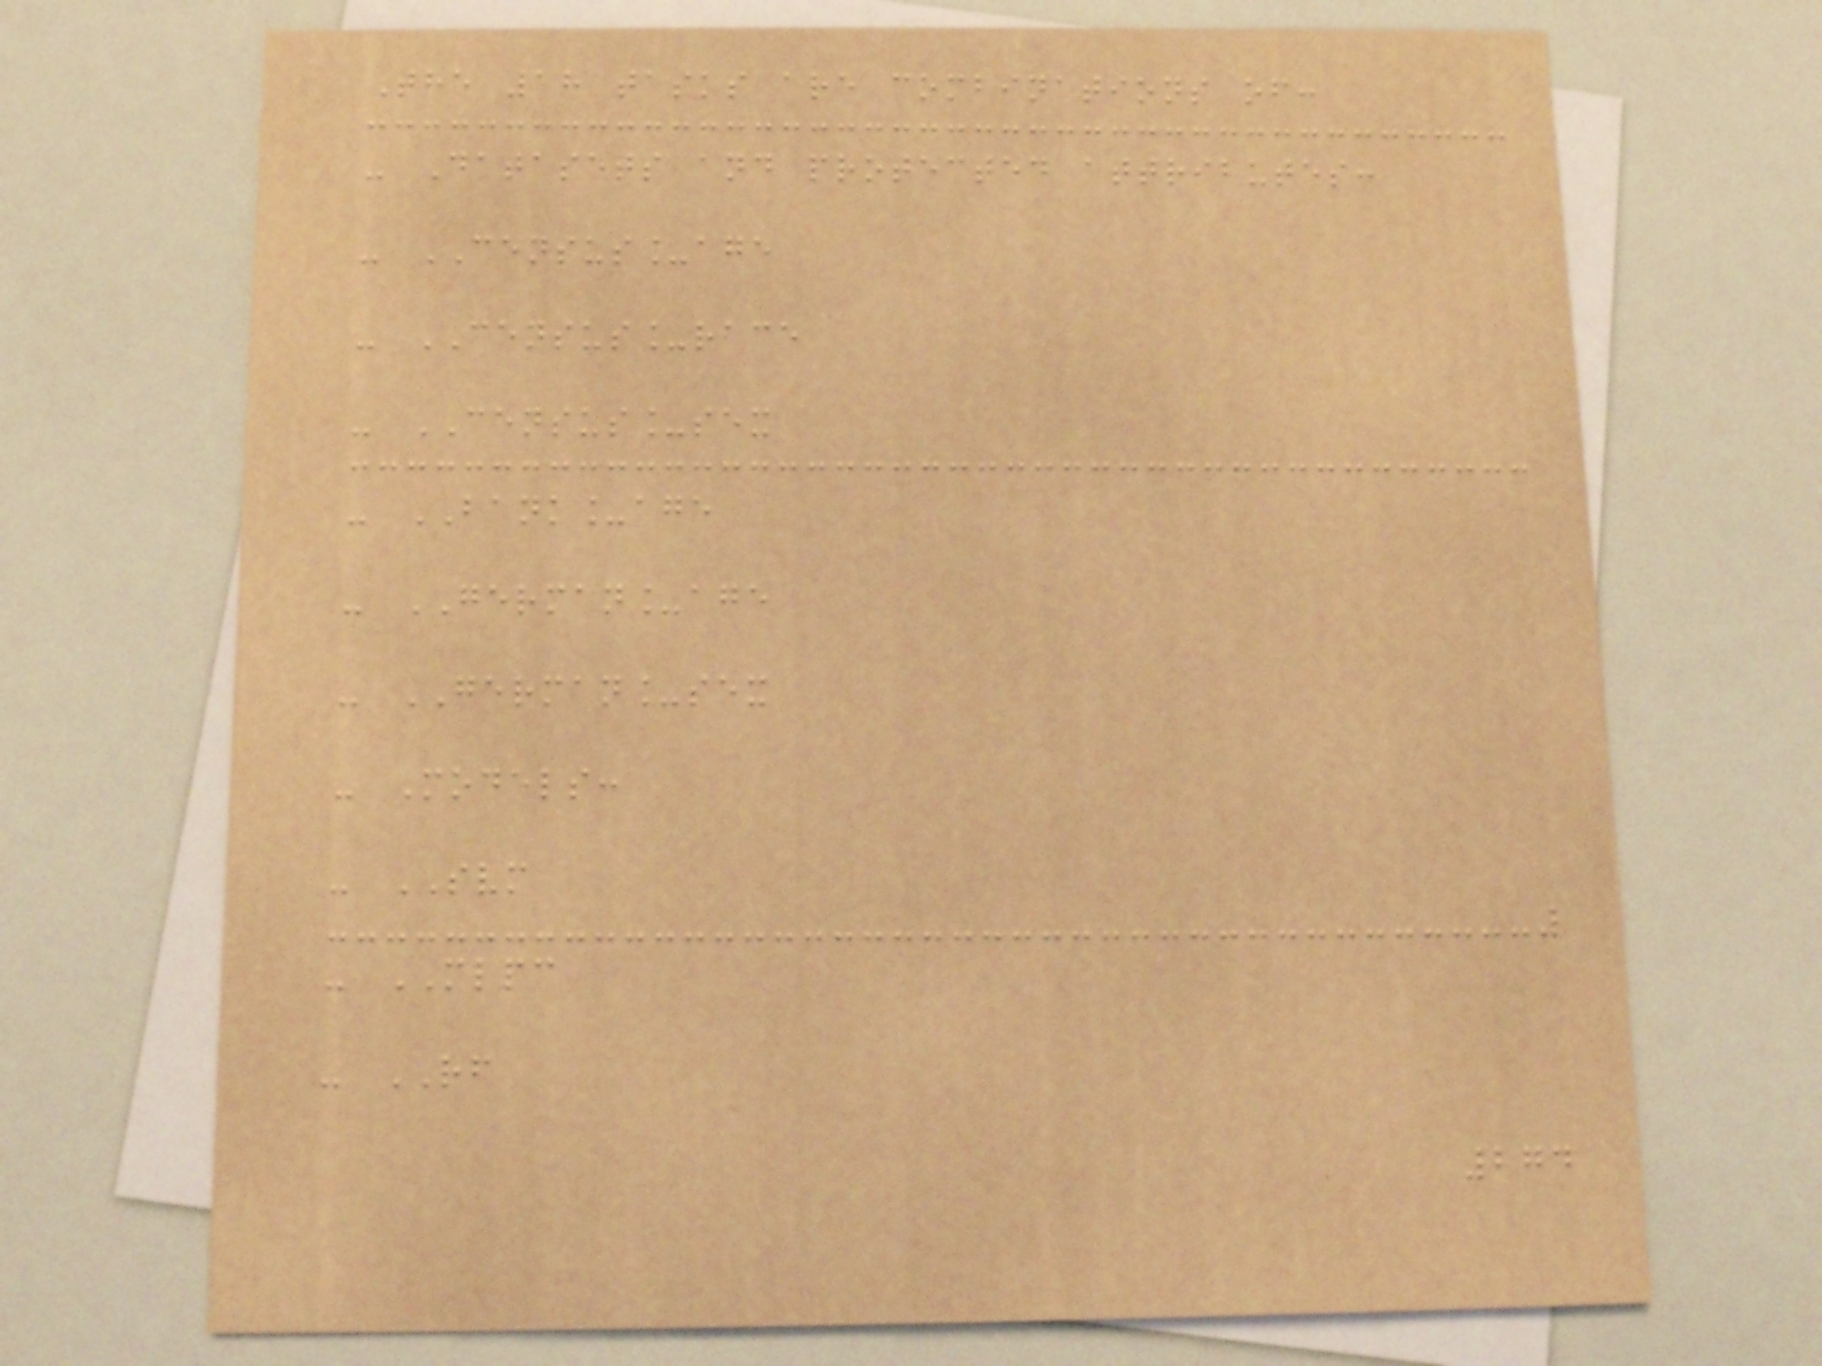The 18 tasks are combinations of:
- Datasets and protected attributes:
- CENSUS_age
- CENSUS_race
- CENSUS_sex
- BANK_age
- GERMAN_age
- GERMAN_sex
- Models:
- SVM
- MLPC
- RF
274
